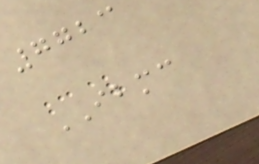7723
IBMC
